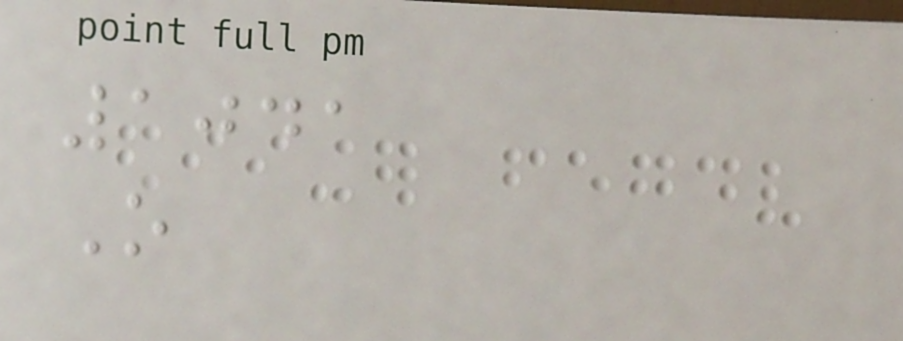1041
O
